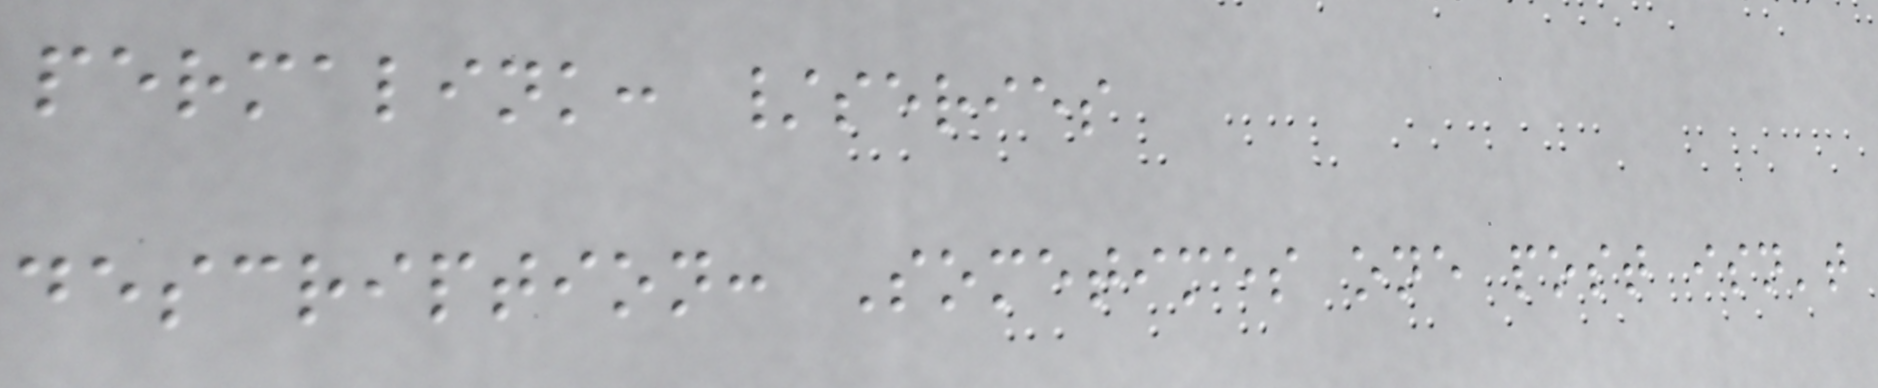permalink: /series
description: Sometimes one post isn't
